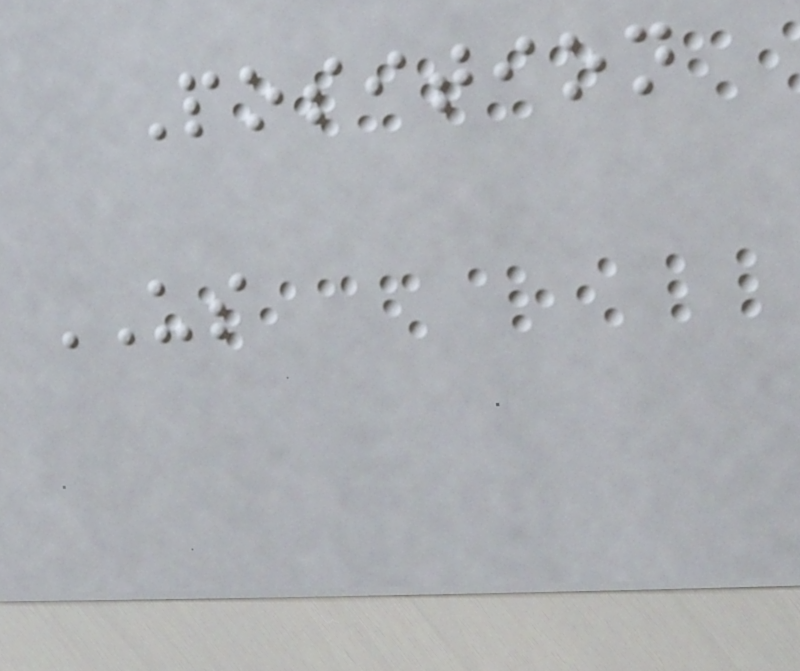Position
US
